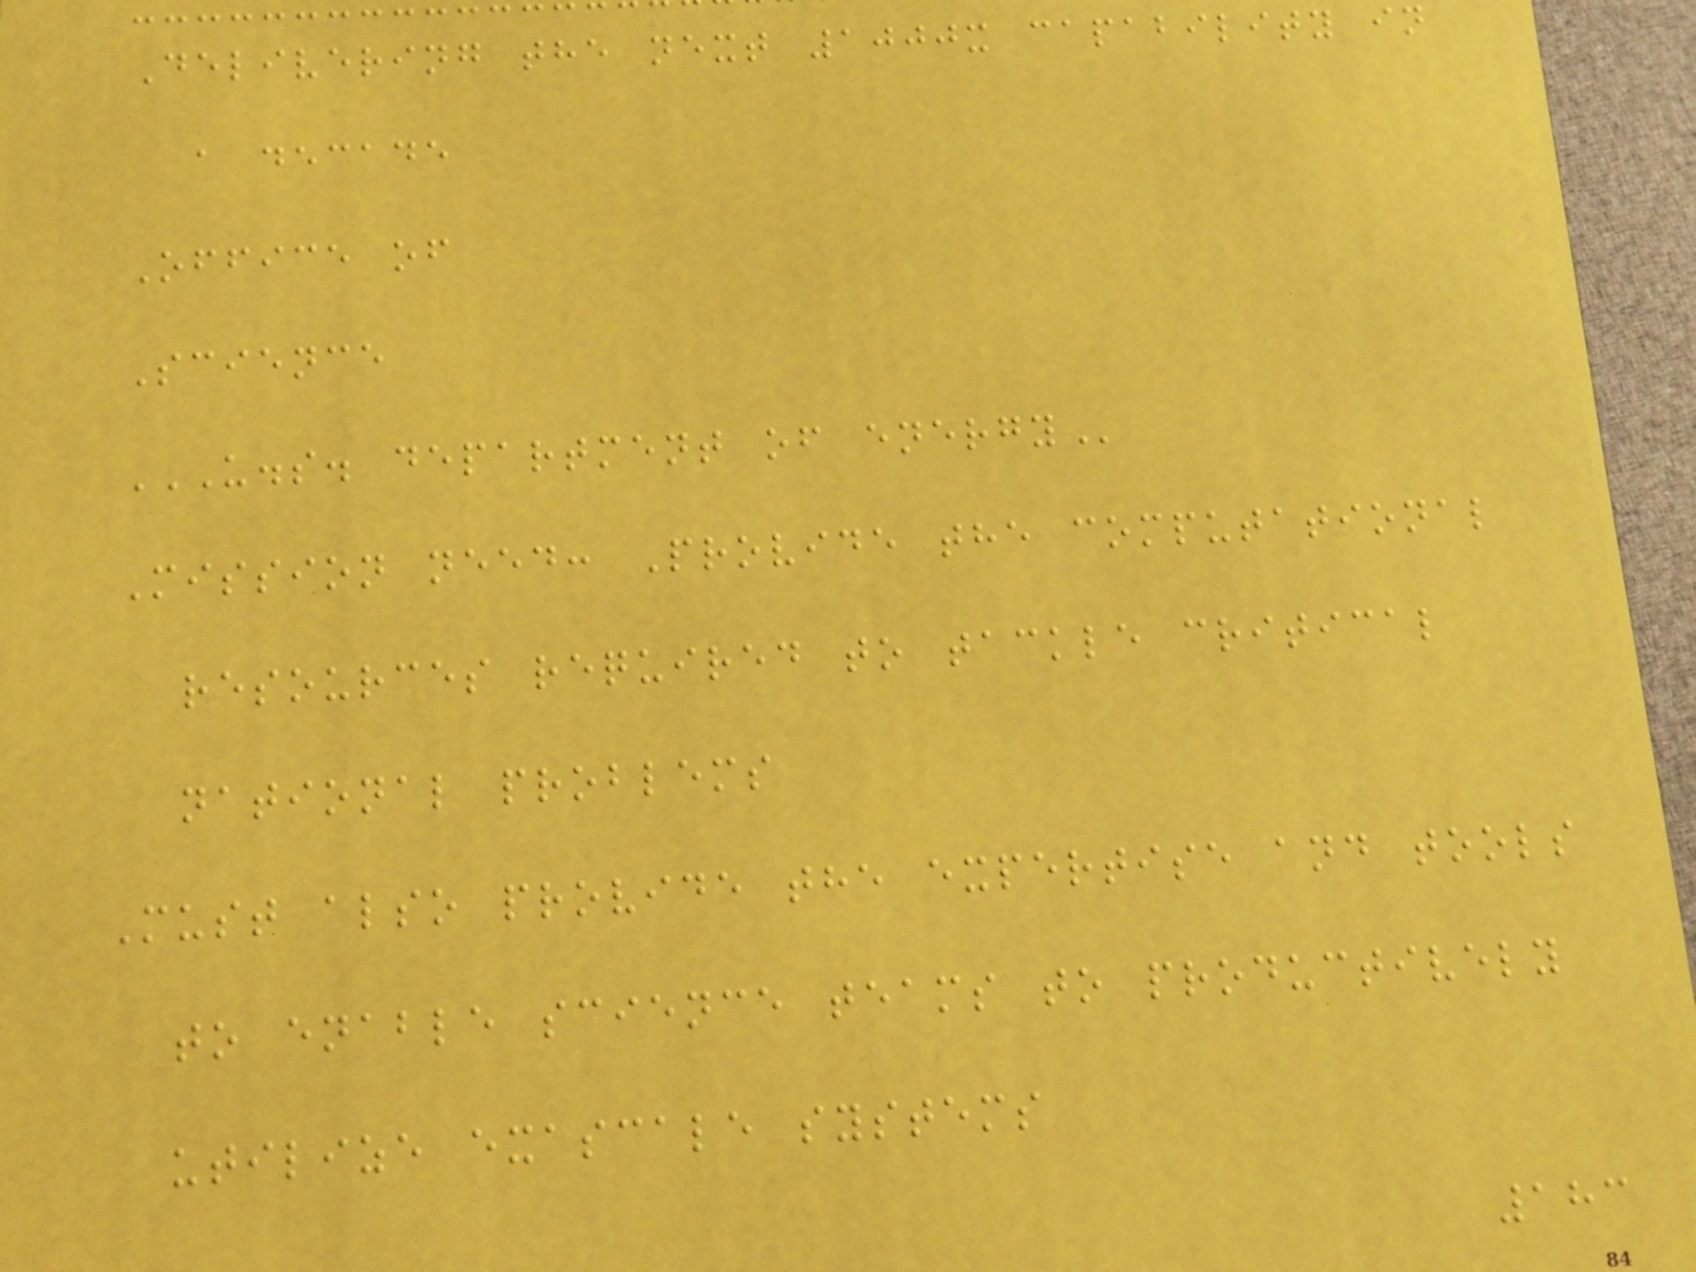Delivering the next 1000x capability in
a decade
Office of
Science
U.S. DEPARTMENT OF ENERGY
Mission need: Provide the computational
resources required to tackle critical
national problems
Must also provide the expertise and tools
to enable science teams to productively
utilize exascale systems
183
